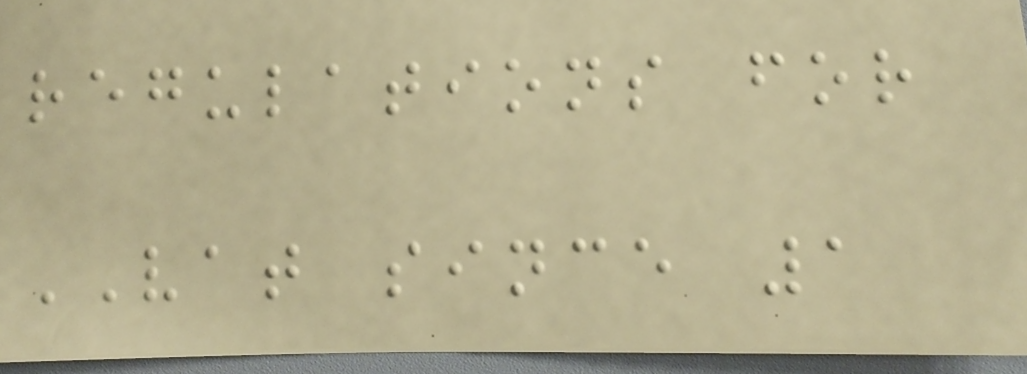regulations for
VAT since 1
